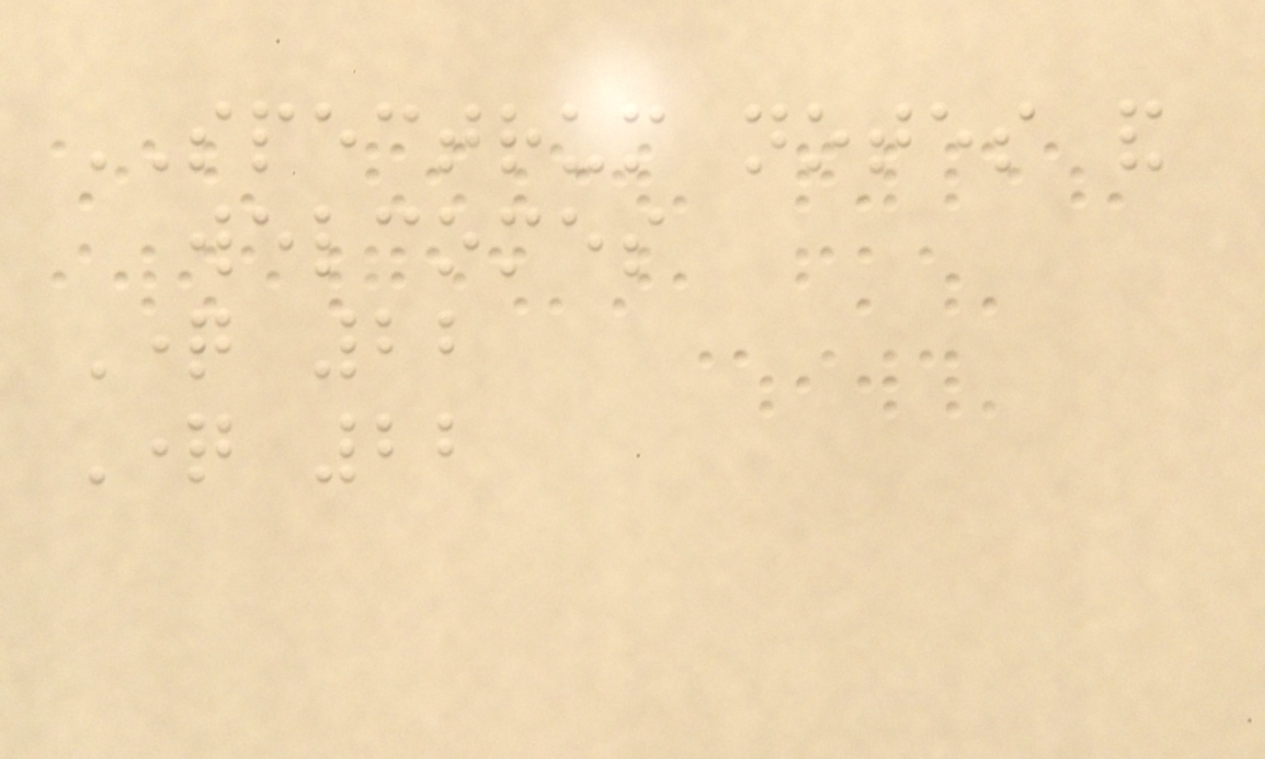SPECTRUM notes and
welcomes
Question 22
Question 22
